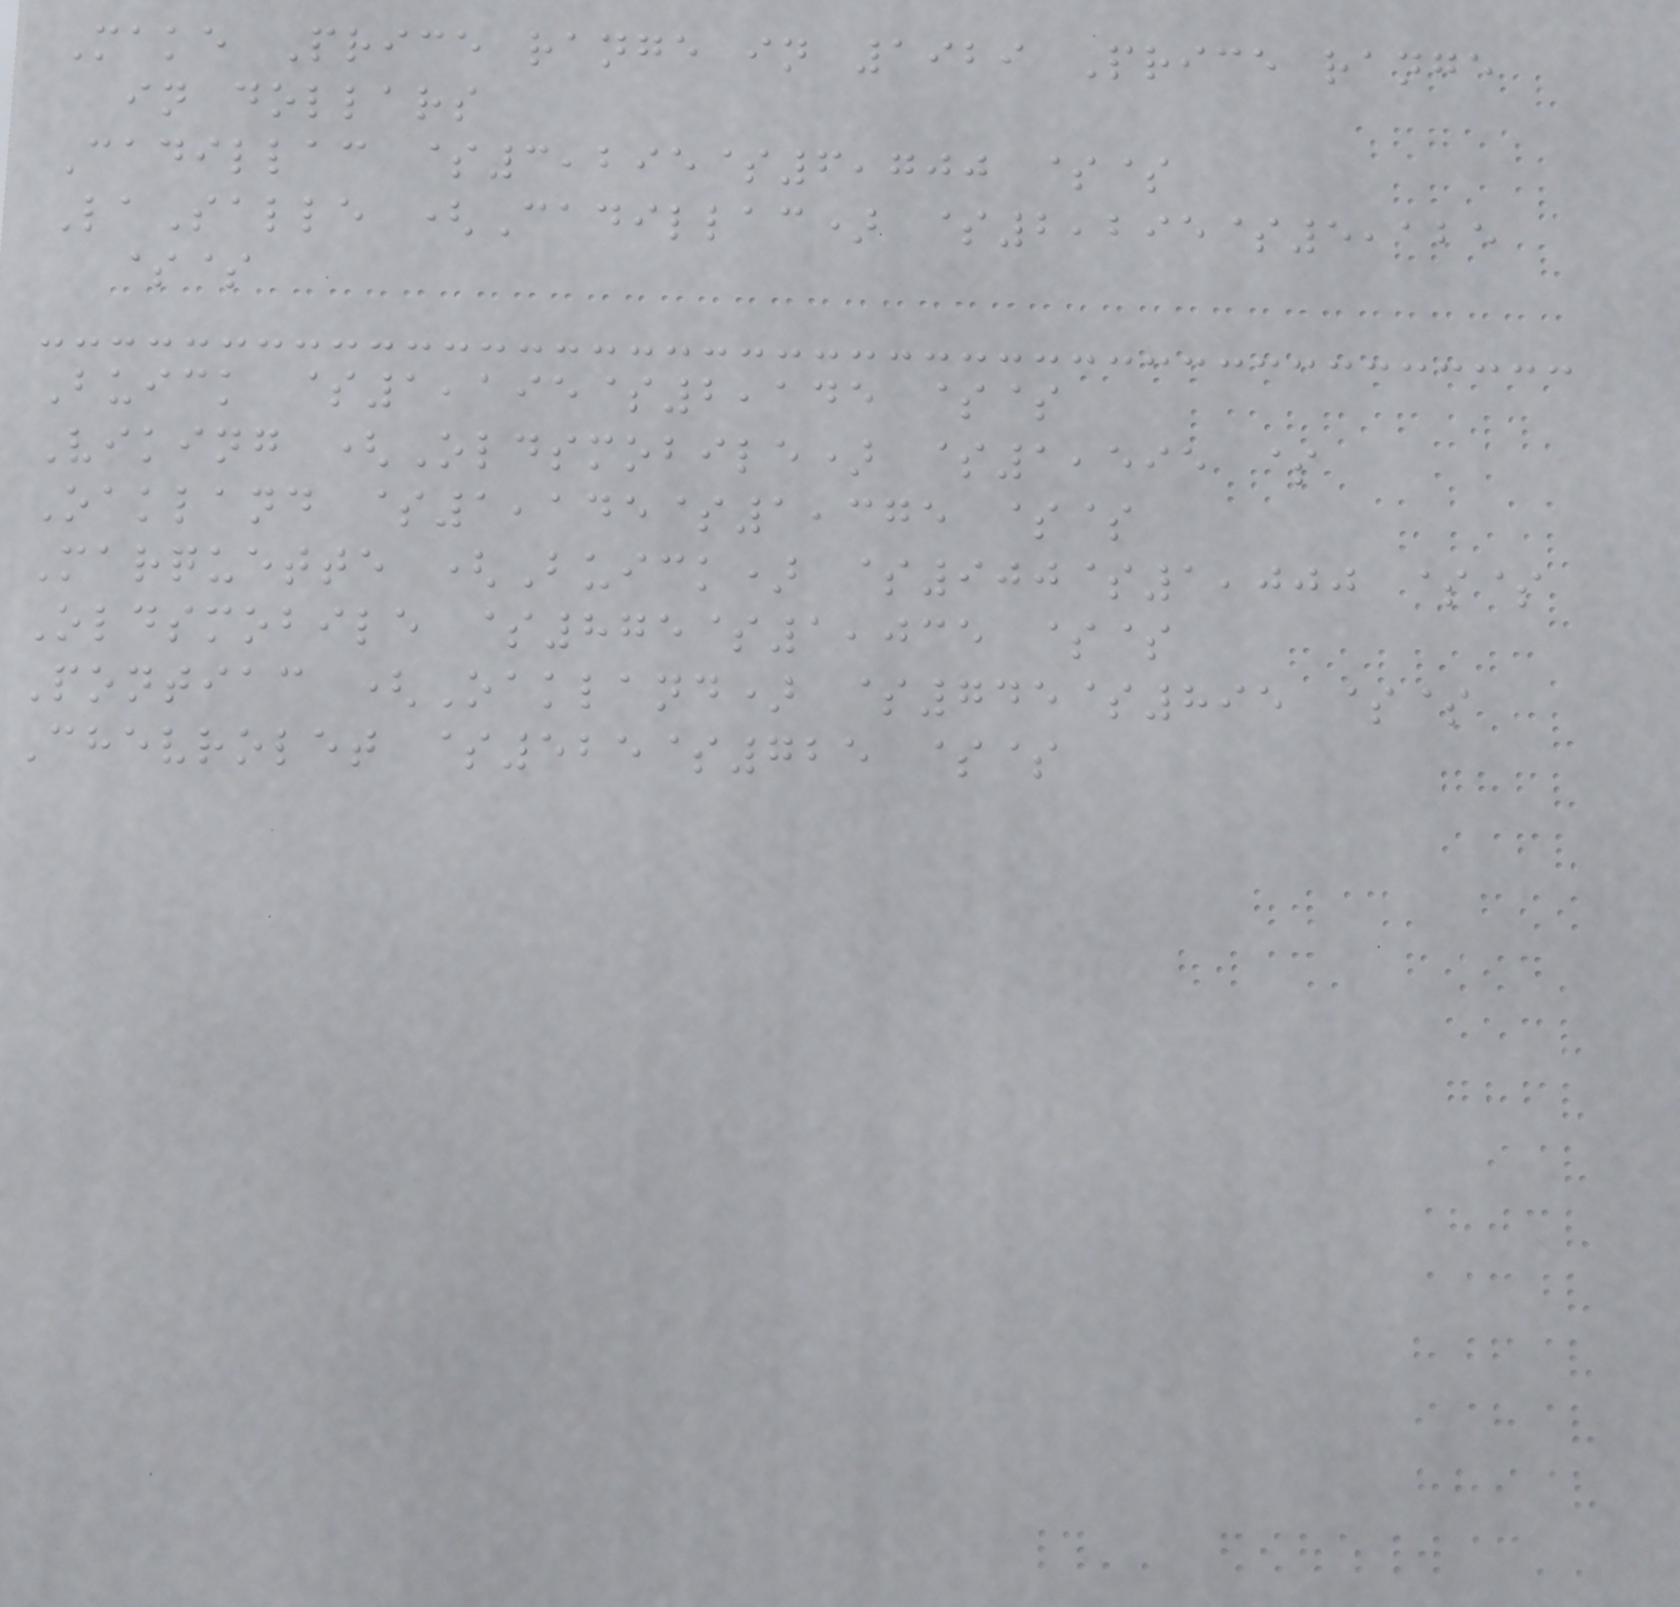Make Price range in 1929 Price range
in dollars
Cadillac $3,295$6,700 $$
LaSalle (Cadillac) $2,295$5,125
$$
Buick $1,195$2,145 $$
Viking (Oldsmobile) $1,595 $
Oakland $1,145$1,375 $$
Marquette (Buick) $900$1,000 $$
Oldsmobile $875$1,035 $$
Pontiac (Oakland) $745$895 $$
Chevrolet $525$725 $$
